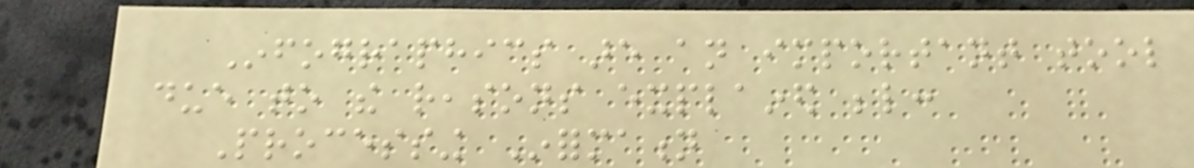Infographics are an important tool
due to the reasons explained below:
Processing Information
